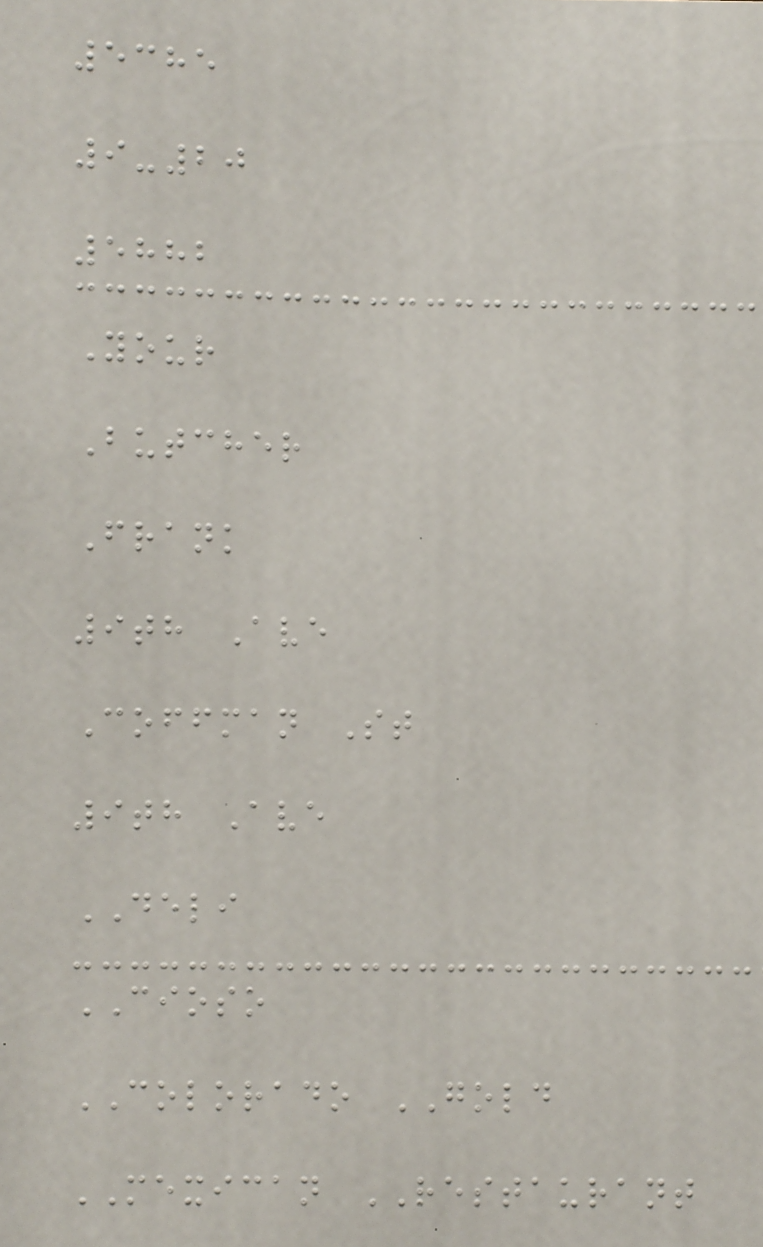5385
9-20
5882
Your
Butcher
Frank
9th Ave
Coffman St
9th Ave
DELI
CIOSO
COLORADO GOLD
MEXICAN RESTAURANT
